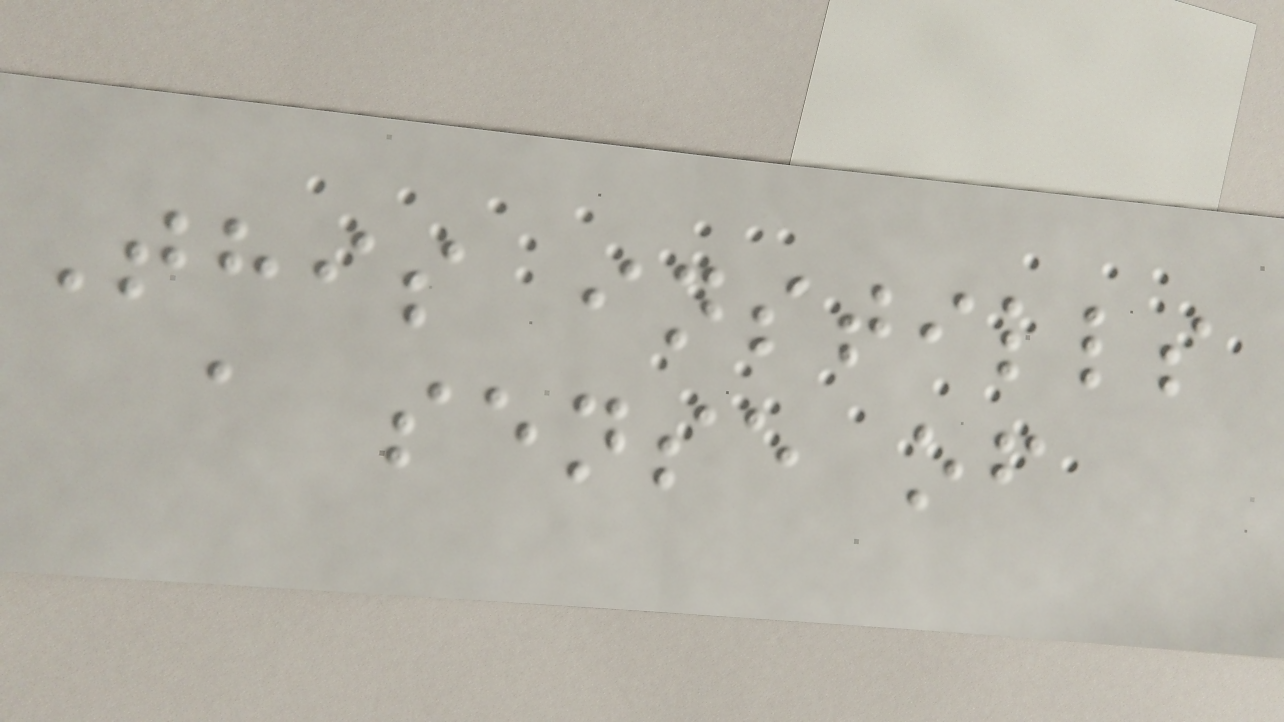This instills
a sense of
